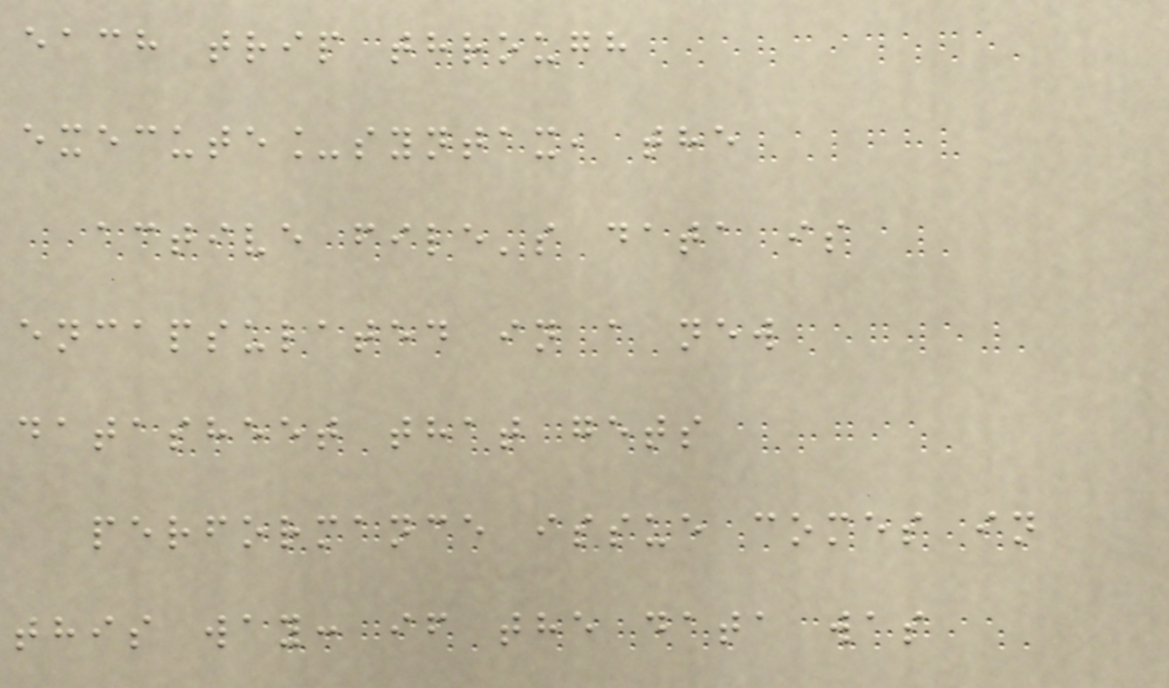each trip through
execute_syntax, the
active file's data is
encapsulated in a new
datasheet that gets
performance issue comes in
this way: if the data was
